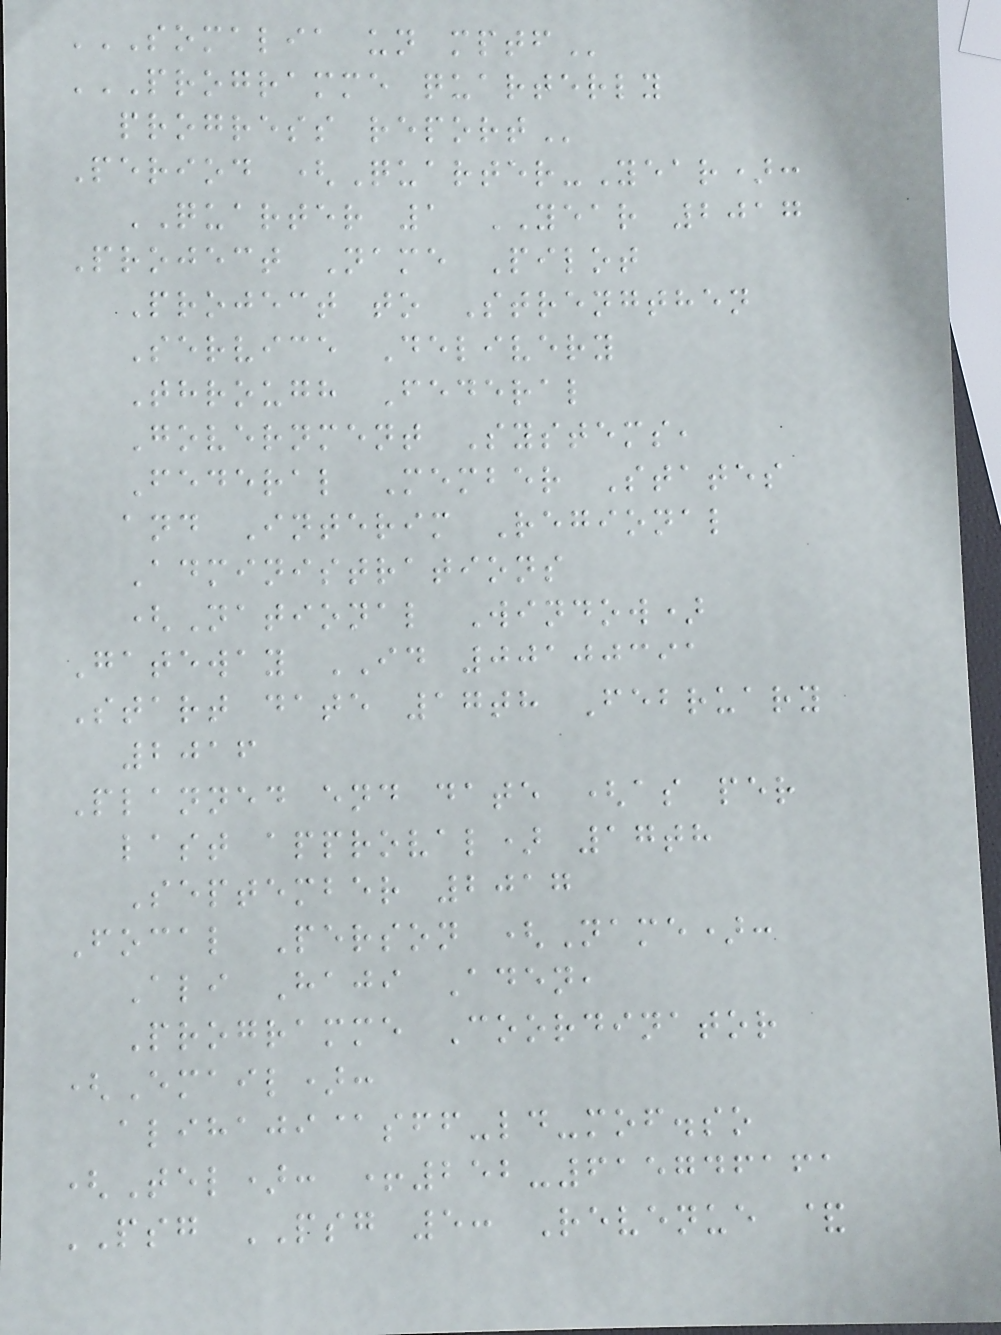SOMALIA UN MPTF
PROGRAMME QUARTERLY
PROGRESS REPORT
Period (Quarter-Year):
QUARTER 1 YEAR 2017
Project Name Pilot
Project to Strengthen
Service Delivery
Through Federal
Government Systems,
Federal Member States
and Interim Regional
Administrations
(National Window)
Gateway ID 00100391
Start date 17th February
2016
Planned end date (as per
last approval) 17th
September 2017
Focal Person (Name):
Ali Haji Aden,
Programme Coordinator
(Email):
alihaji@sff-ld-mof.so
(Tel): +252-615746161
PSG PSG 5: Revenue &
